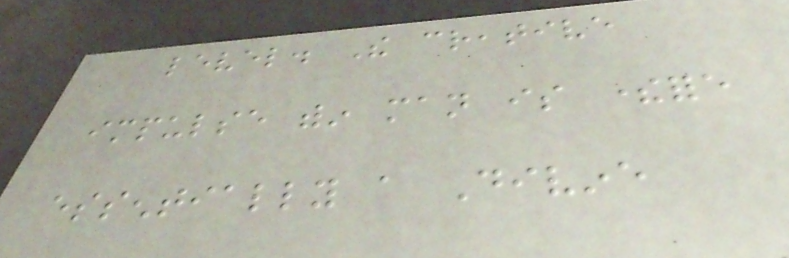level. The creative
impulse within man is therefore
essentially a Divine
